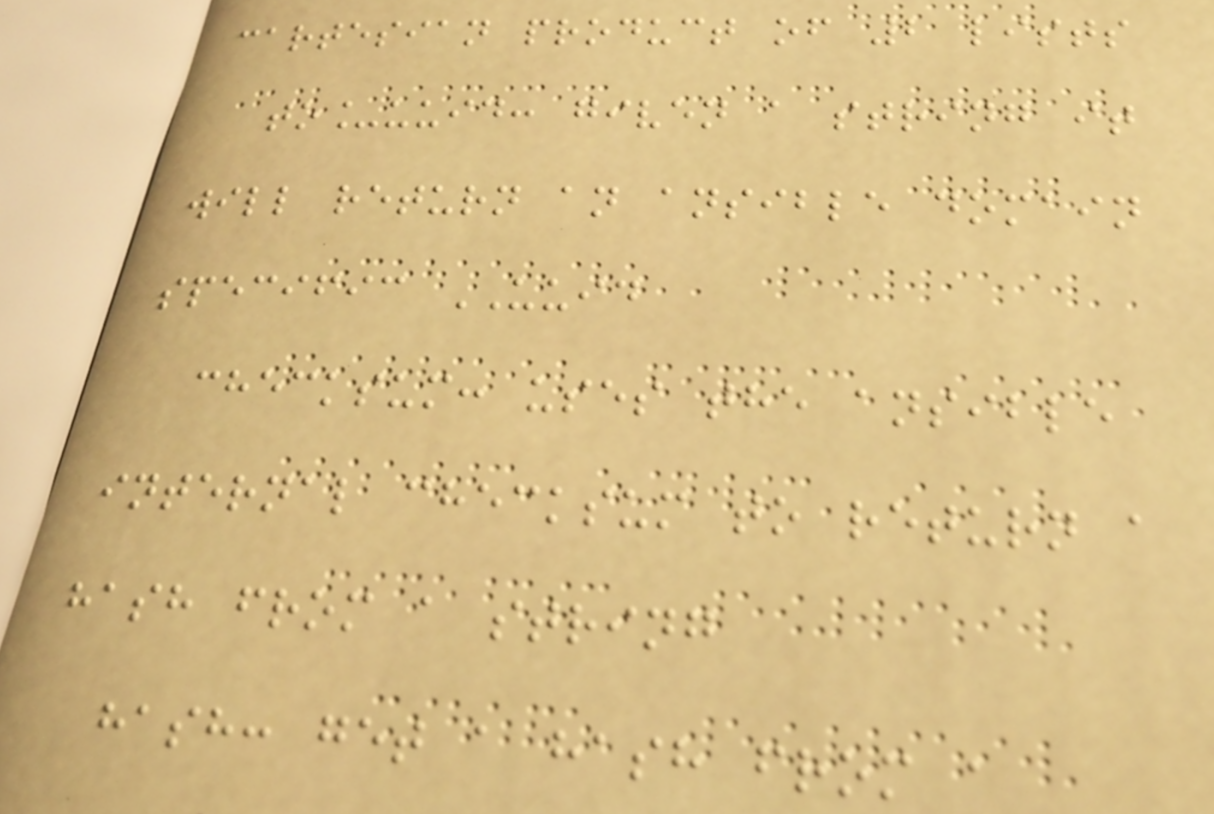cartesian product of 2 lists
to_uuid: given a string it
will return an ansible domain
specific UUID
checksum: uses the ansible
internal checksum to return a
hash from a string
hash: get a hash from a
